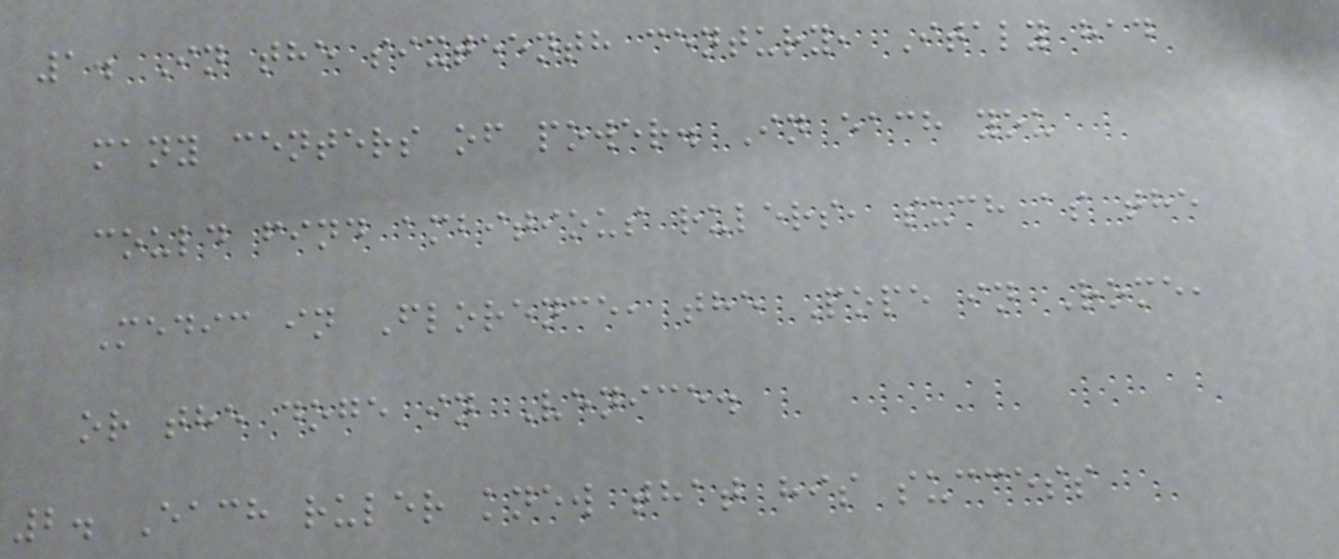1. In the sixteenth century, Italy had
many centers of power. In each you
could find ambitious rulers, such as the
Medic in Florence, the Pope in Rome,
or the doge in Venice.
2. Each ruler knew that his success
